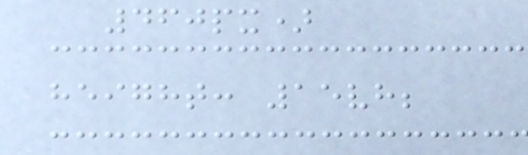460px)
height: 15vh;
